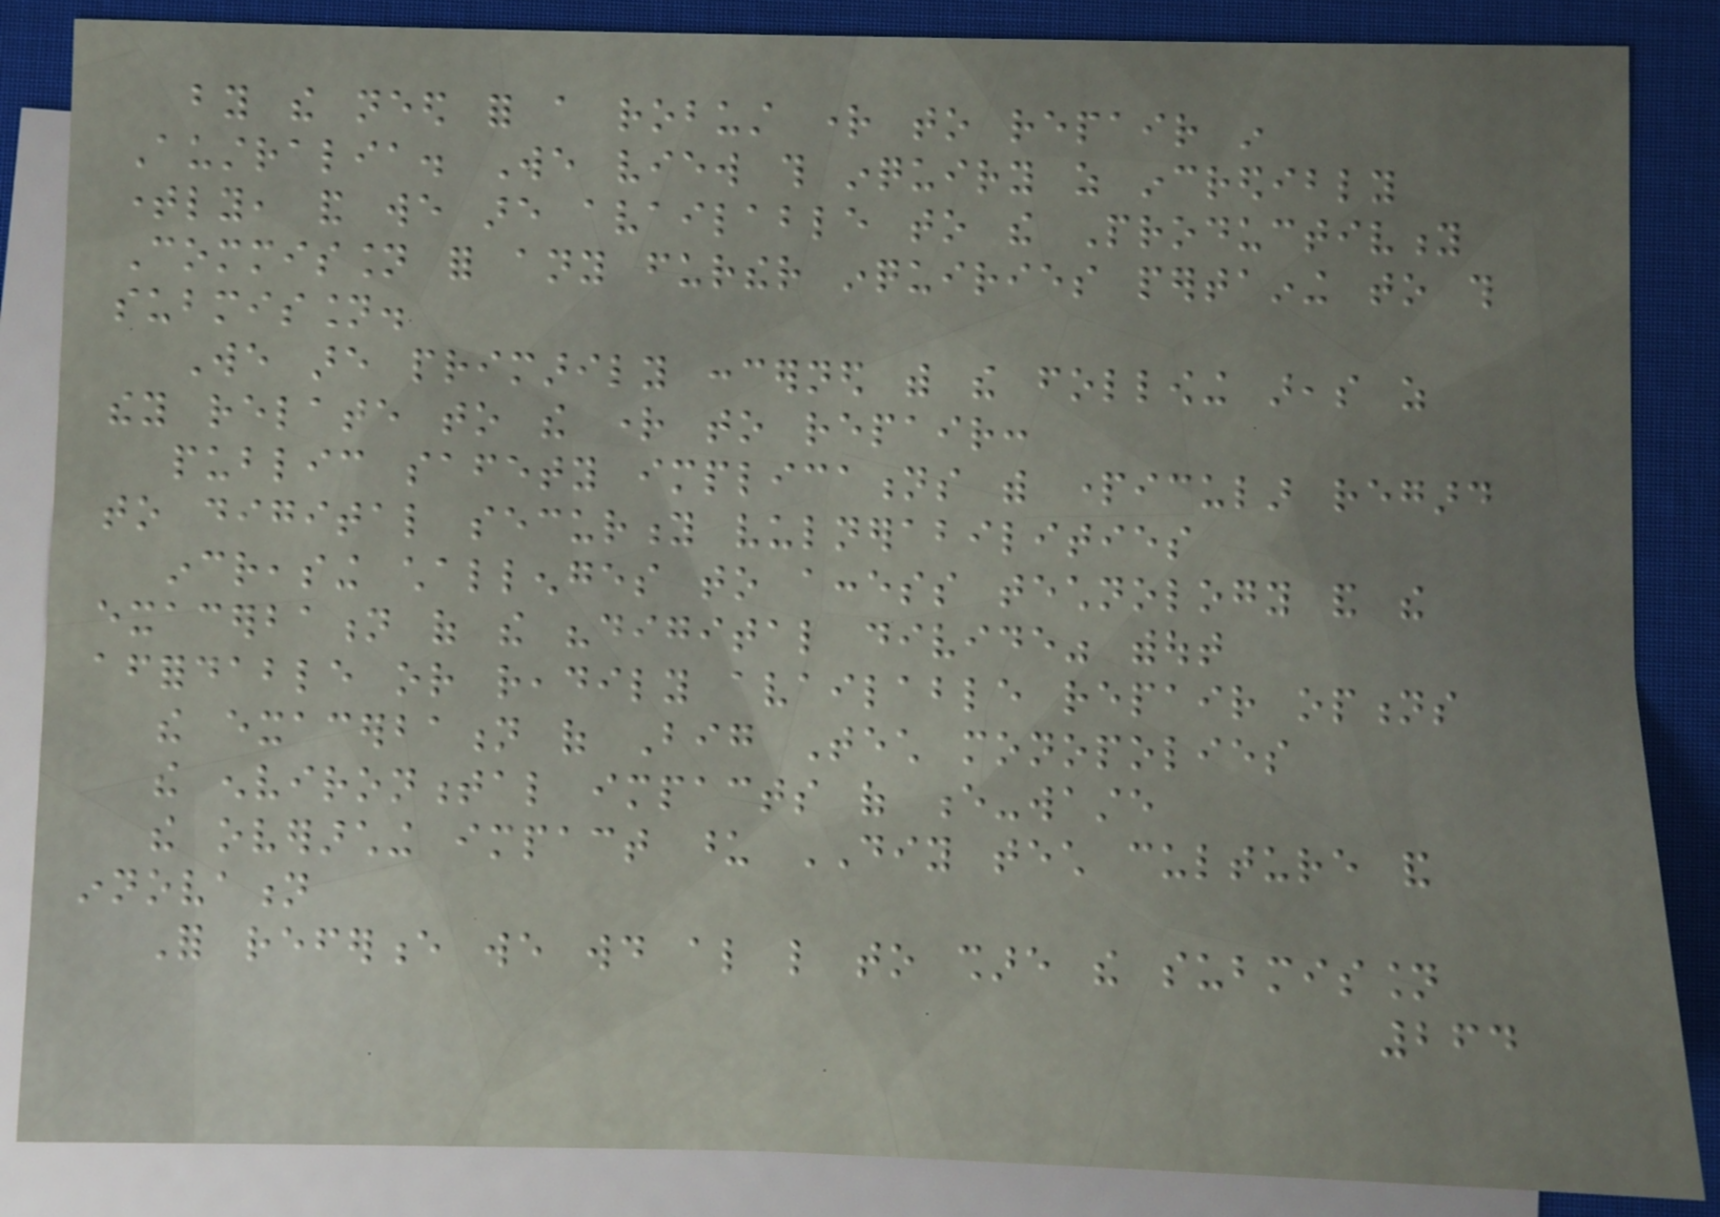by the need for a robust right to repair in
Australia. We view this inquiry as incredibly
timely, and we are available to the Productivity
Commission for any further inquiries pertaining to this
submission.
We are primarily concerned with the following areas as
they relate to the right to repair:
public safety implications with particular regard
to digital security vulnerabilities
increasing challenges to access technology and the
exacerbation of the "digital divide" without
affordable or readily available repair options
the exacerbation of Big Tech monopolies
the environmental impacts of e-waste
the overarching impact upon DIY tech culture and
innovation
For reference we would also like to share the submission
264
